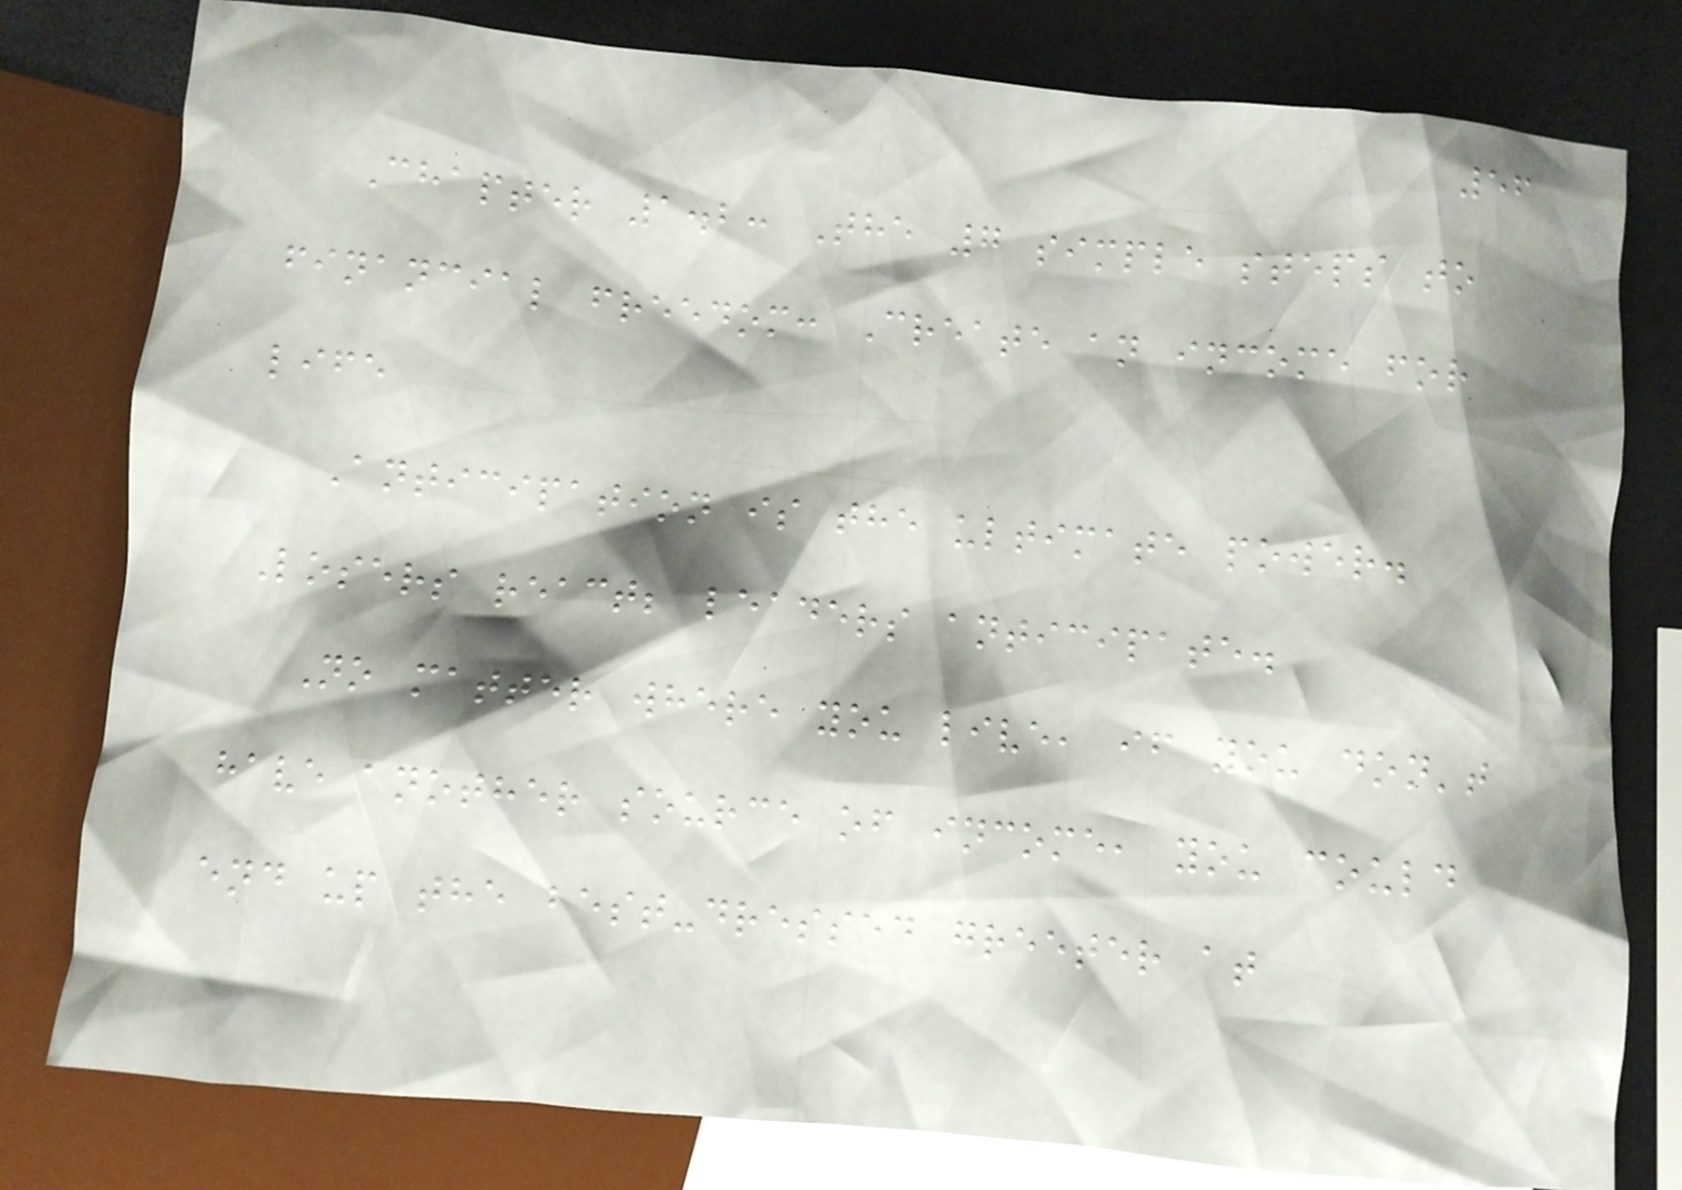56
Chapter 1.2: The 7 simple steps to
financial freedom: Create an income for
life
Anticipation is the ultimate power.
Losers react; leaders anticipate.
No matter where you live, if you don't
have another source of income, you could
end up the best-dressed greeter at
